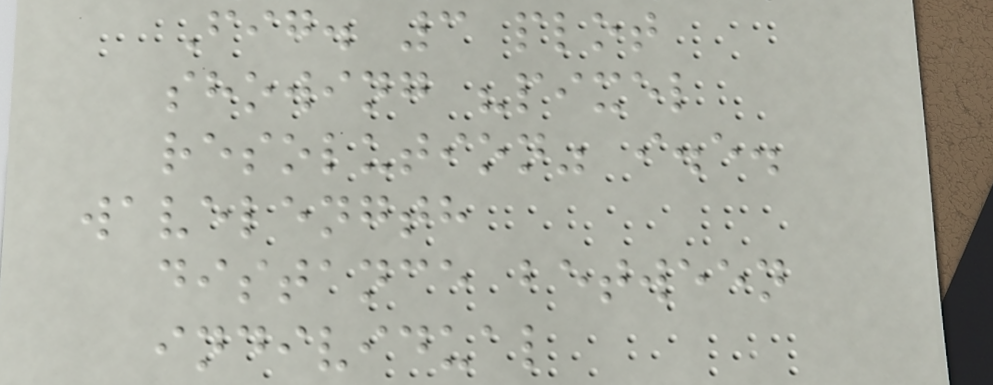Fig. 3 plot
showing "pixel
resolution" i.e.
wavelength
distance between
individual
